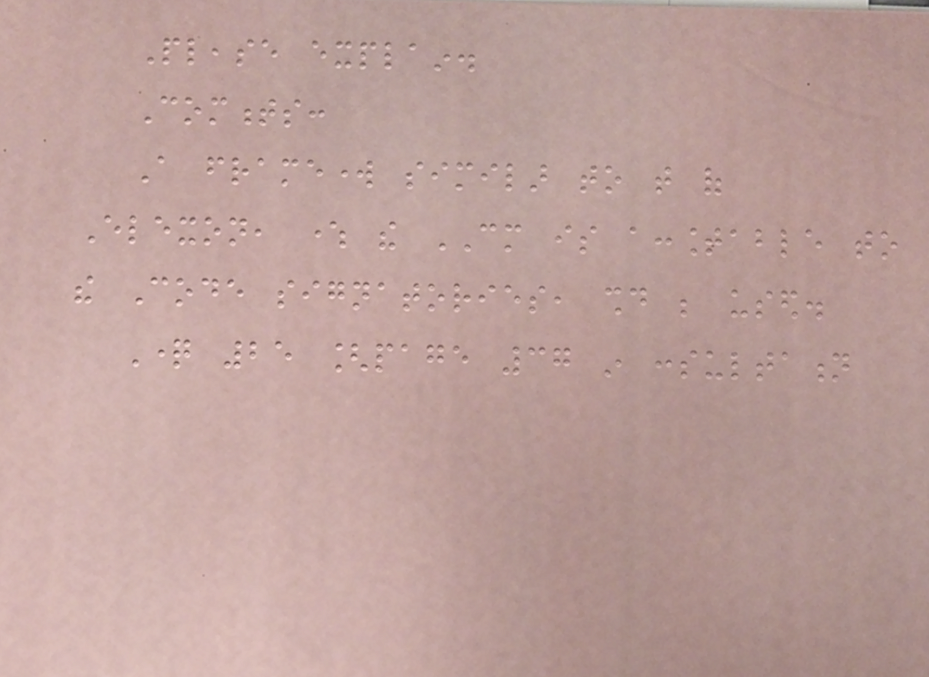Please explain.
Comments:
A framework similar to that of
Elexon, where the CM is accountable to
the Code signatories, should be used.
Question 25 [page 37 in consultation
